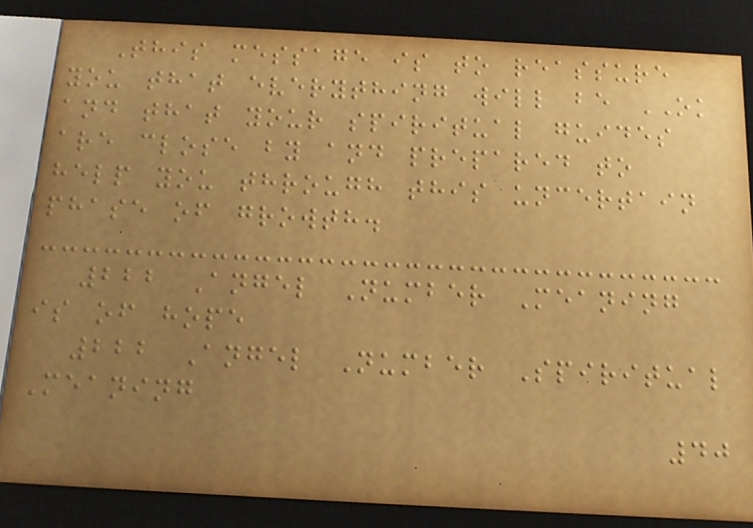This message is to reassure
you that everything will be OK
and that your spiritual guides
are close by and prepared to
help you through this uncertain
phase of growth.
222 Angel Number Meaning
is of hope
222 Angel Number Spiritual
Meaning
40
